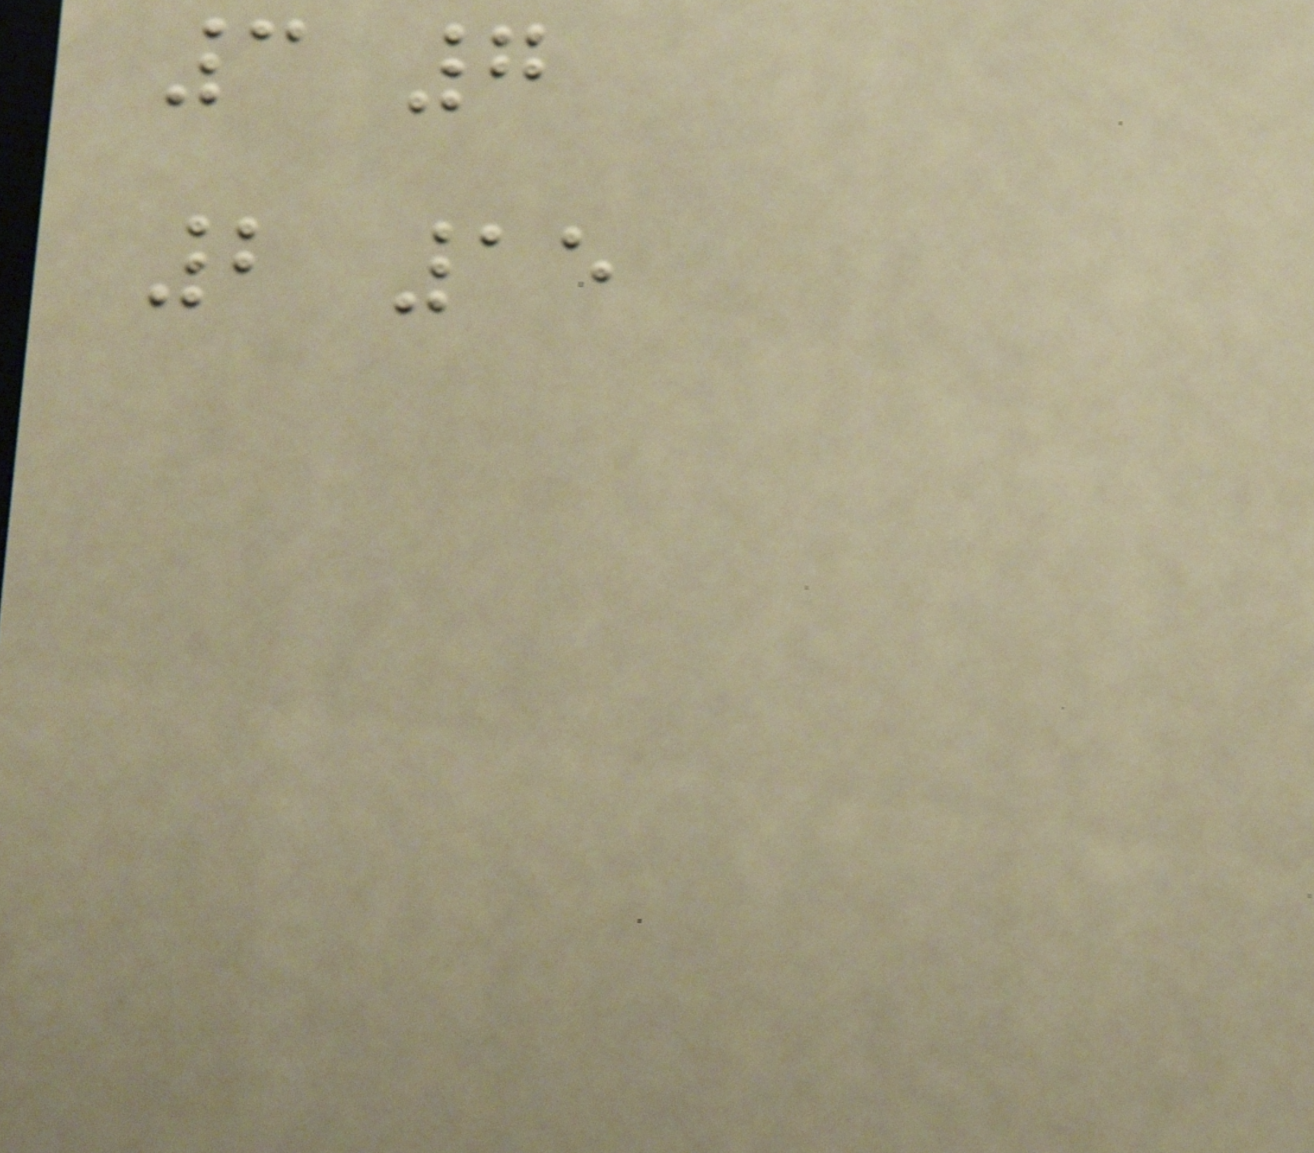3 7
2 15
